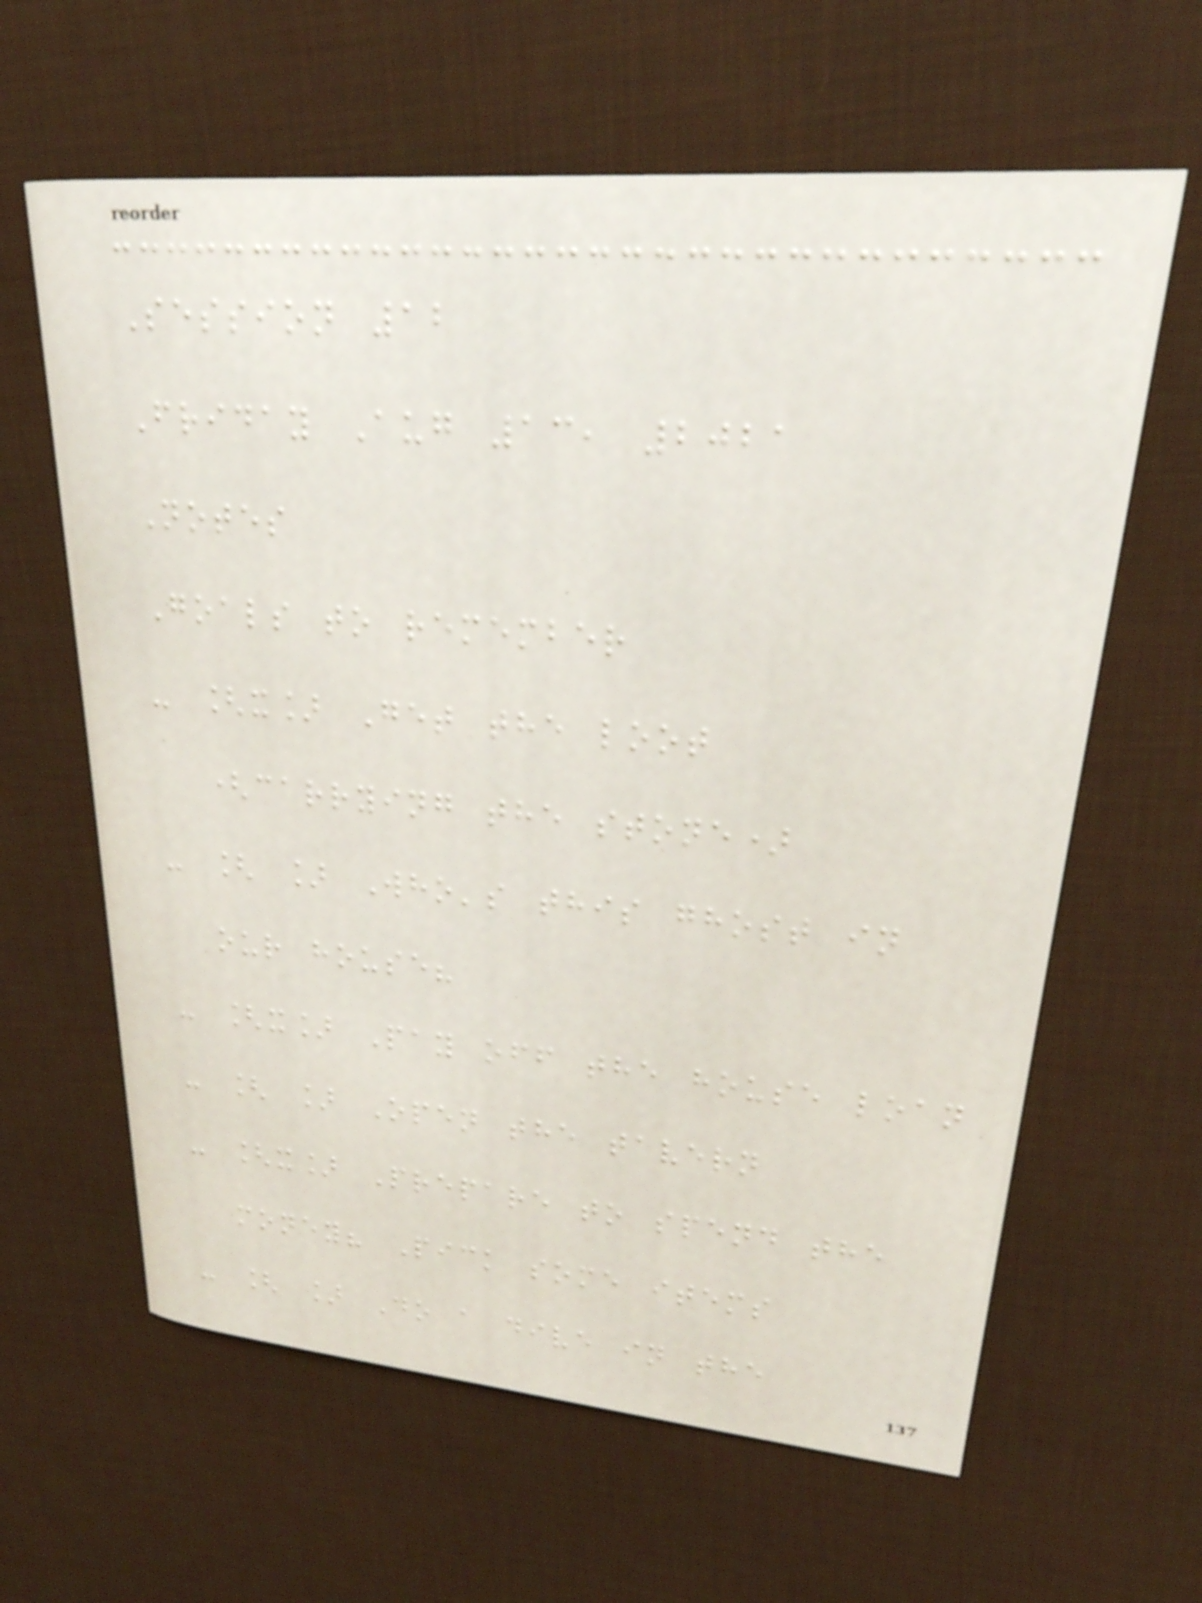Session 12
Friday Aug 13, 2021
Notes
Goals to remember
- [x] Get the loot
(carrying the stone)
- [ ] Who's this ghost in
our house?
- [x] Pay off the house loan
- [ ] Open the tavern
- [x] Prepare to spend the
money? Pick some items
- [ ] Do a dive in the
